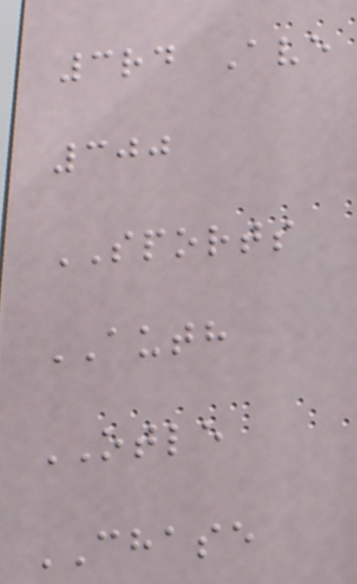3rd Ave
300
SPORTS
AUTH
OTLE
CHASE
